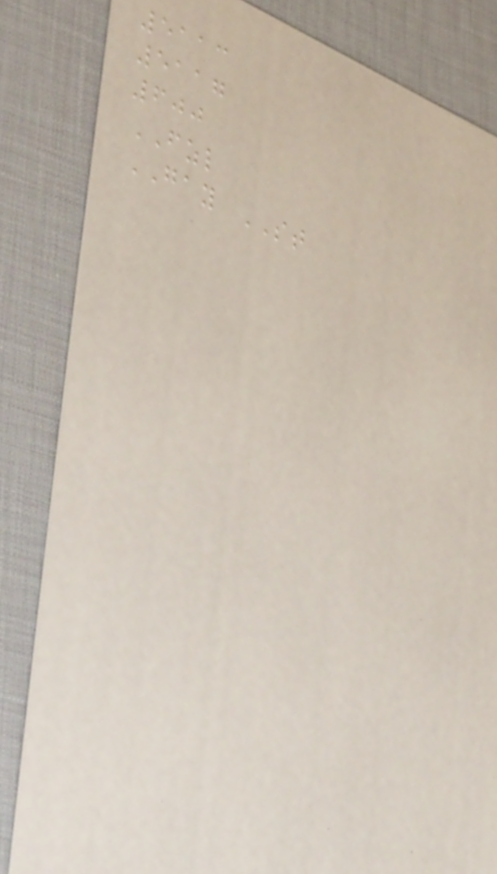5113
5117
600
FZL
GAY ST
